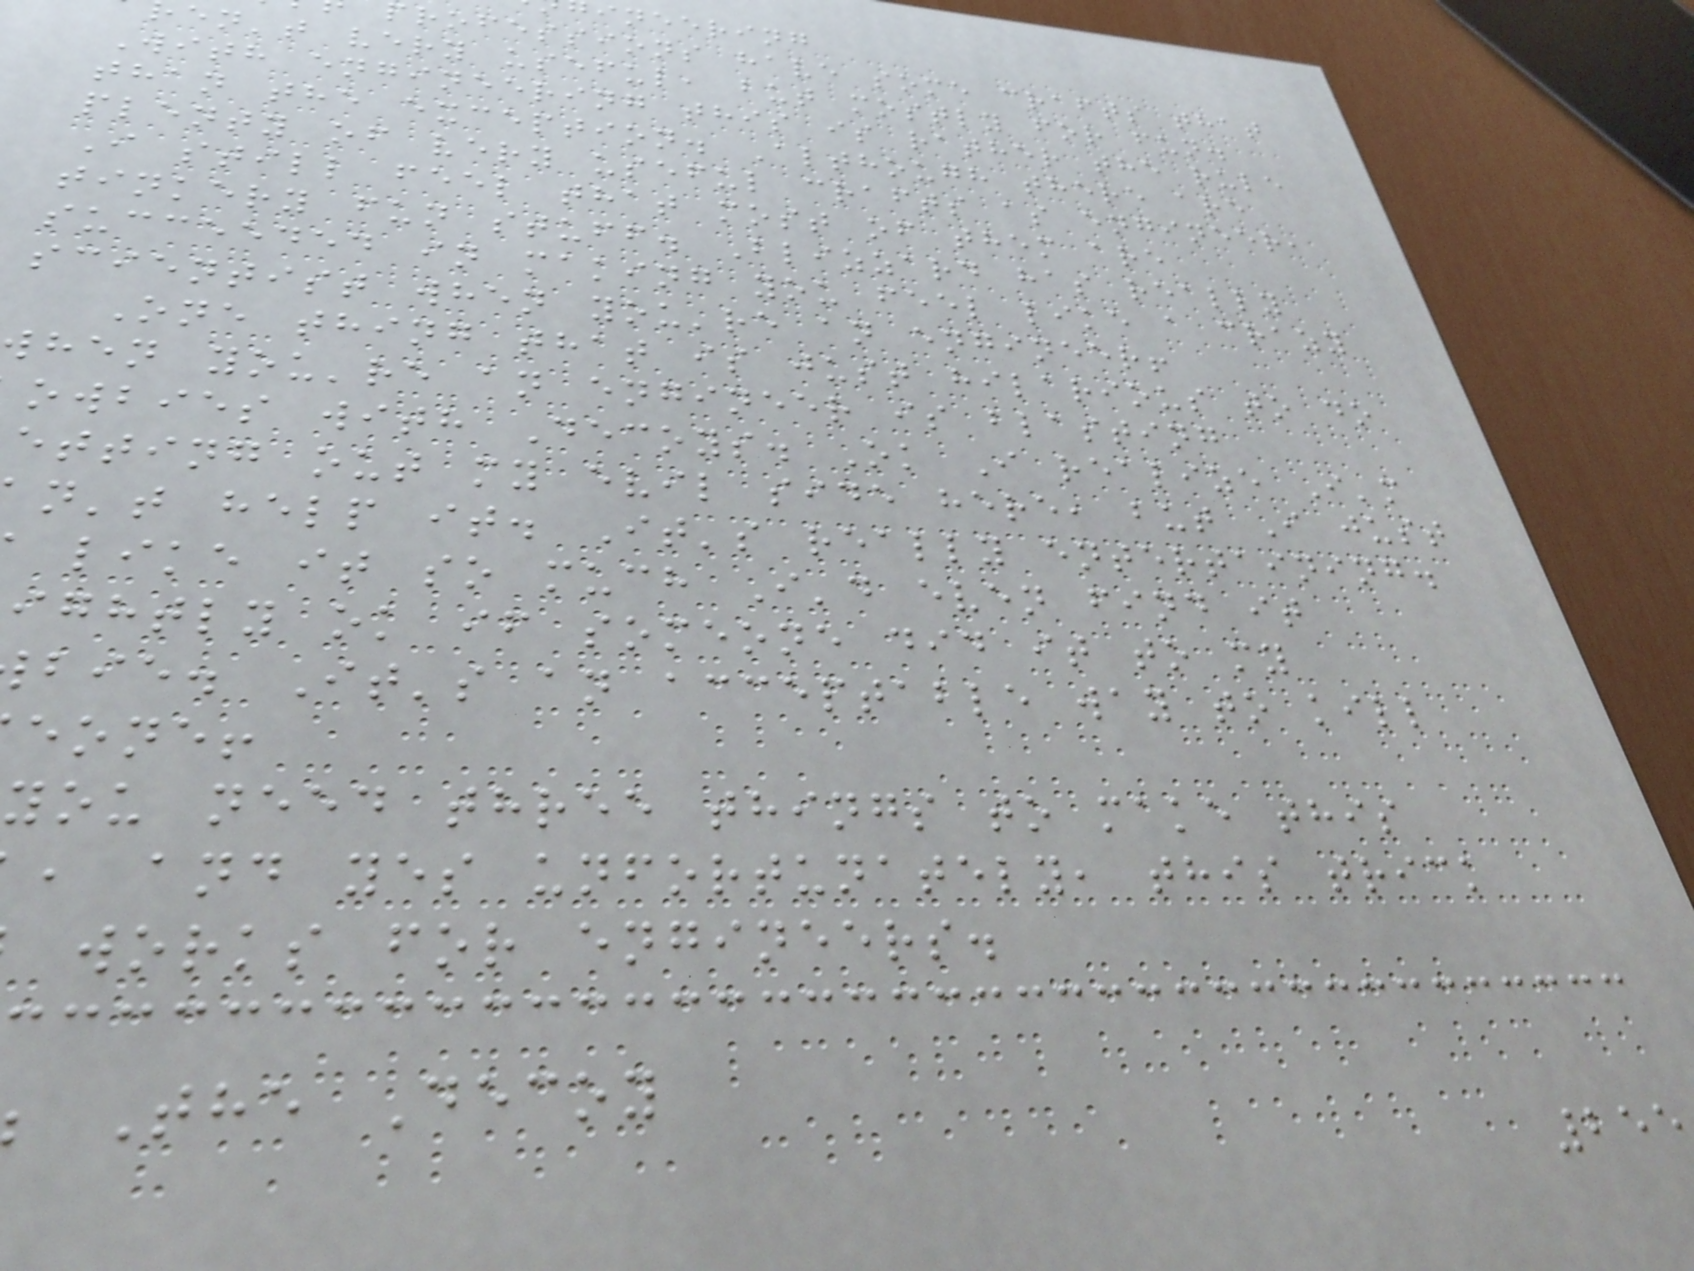ineering
rofessions have some crafts that
en't very useful, but mostly for fun.
With engineering this is rather the rule
than the exception. Although there are
plenty of very useful crafts as engineer,
I still feel that most of them are
tinkery fun stuff. Blizzard has really
succeeded in making you feel like a crazy
scientist when you're an engineer!
One thing that is just hilarious to do
hen you're an engineer is blasting
owbies with Decoys. Ok I realize I'm
etting out my evil side here, but I just
n't help it. It's really entertaining.
like it so much I'd even find it
ightly ok if someone did it to my
bie. It's an acceptable way to kill
eone!
you need three things to make this
, and yes unfortunately, this trick
works for engineers.
The Decoy
255
